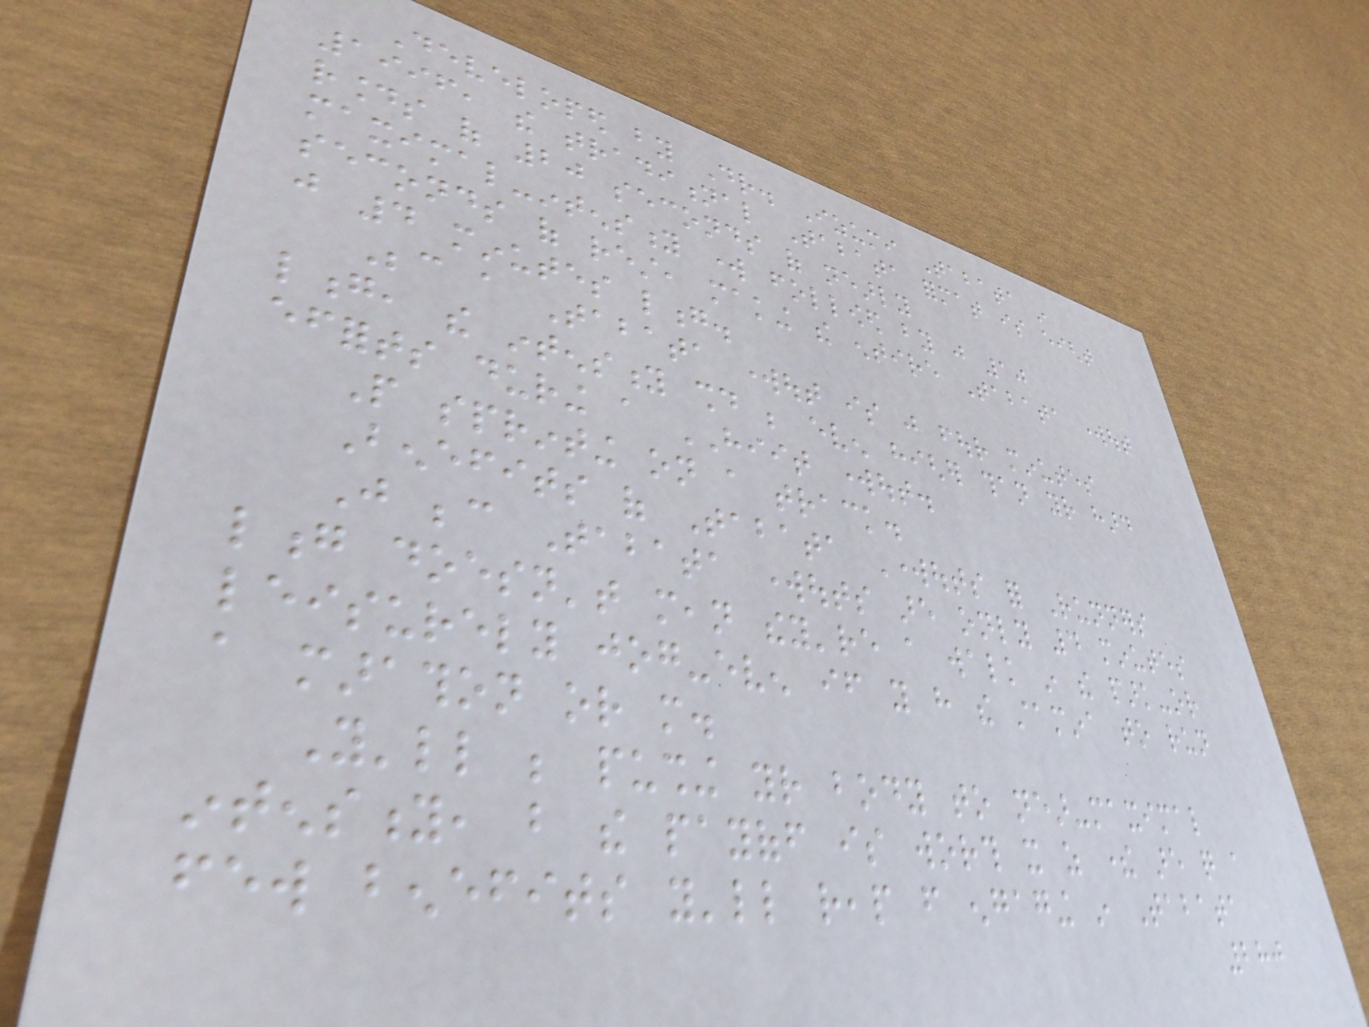Developed by Dr. Izumi Tabata in
1996, the traditional Tabata format is eight
rounds of 20 seconds of nearly
maximal-intensity work followed by just 10
seconds of rest, making the entire Tabata workout
just 4 minutes long.
Because a Tabata workout is just four minutes
long, the intensity should be even higher than your hard
efforts during a HIIT workout.
People sprinting on a track.
Benefits of Tabata Workouts for Runners
Just because Tabata workouts are only 4 minutes
long doesn't mean they're a walk in the park-or
leisurely jog-even if you have the stamina to run
a marathon or more.
You'll be pushing your body to near-maximal
intensity, but the payoff is worth it as there are quite a
few benefits you'll reap from engaging in Tabata
280
